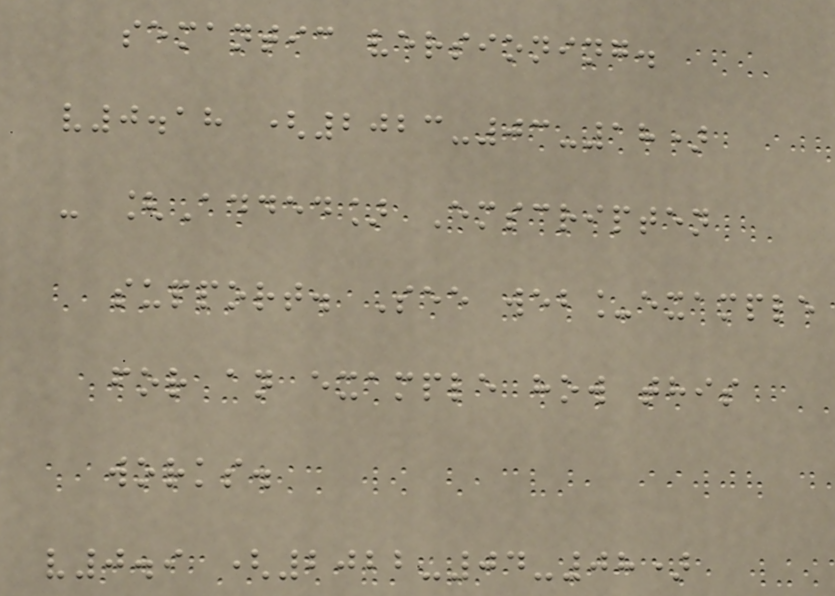semantic versioning.
v0.18 (2023-03-18)
- [Added] Emscripten
support. See web_example
for an example how this
works.
v0.9 (2022-04-08)
